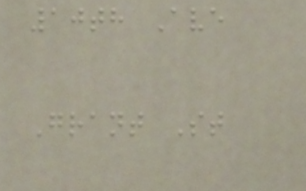10th Ave
Grant St
